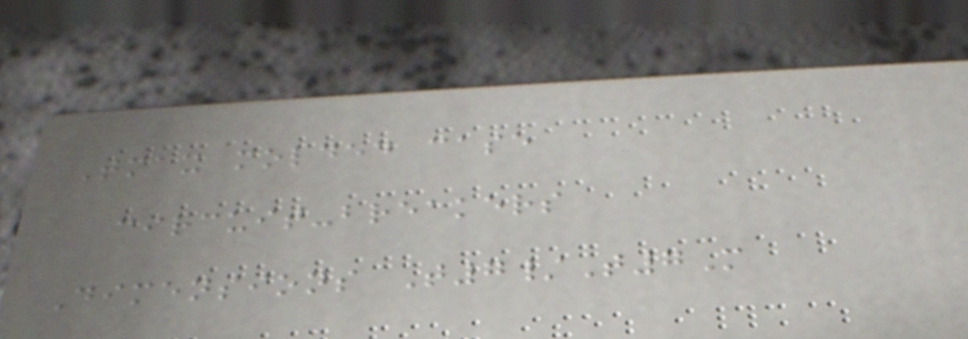Tmax molded case
circuit-breakers
Dimensions T7/T7M
